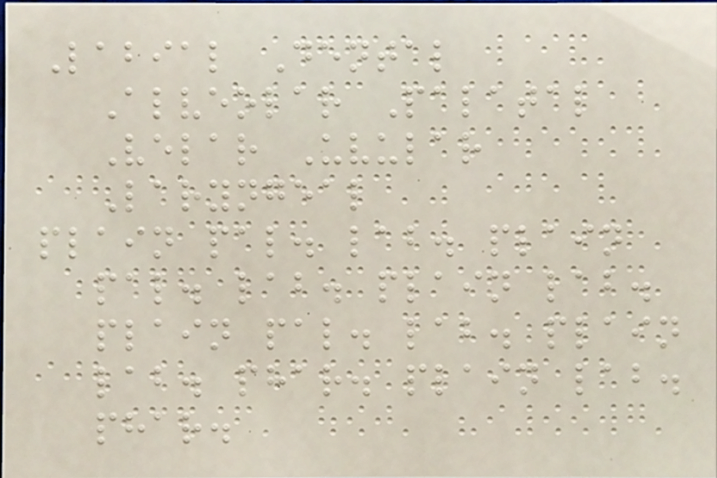Labial Dental
Alveolar Palatal
Velar Uvular
Laryngeal
plain pal. lab. plain
pal. lab. plain lab.
plain pal. lab. plain
lab. phar. plain lab.
phar.
